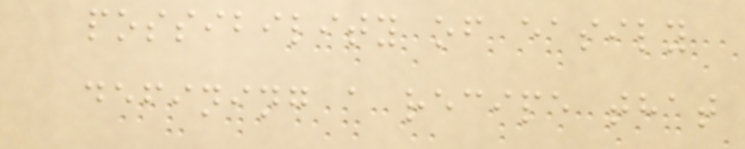possibility of easily
defining a recipe that
